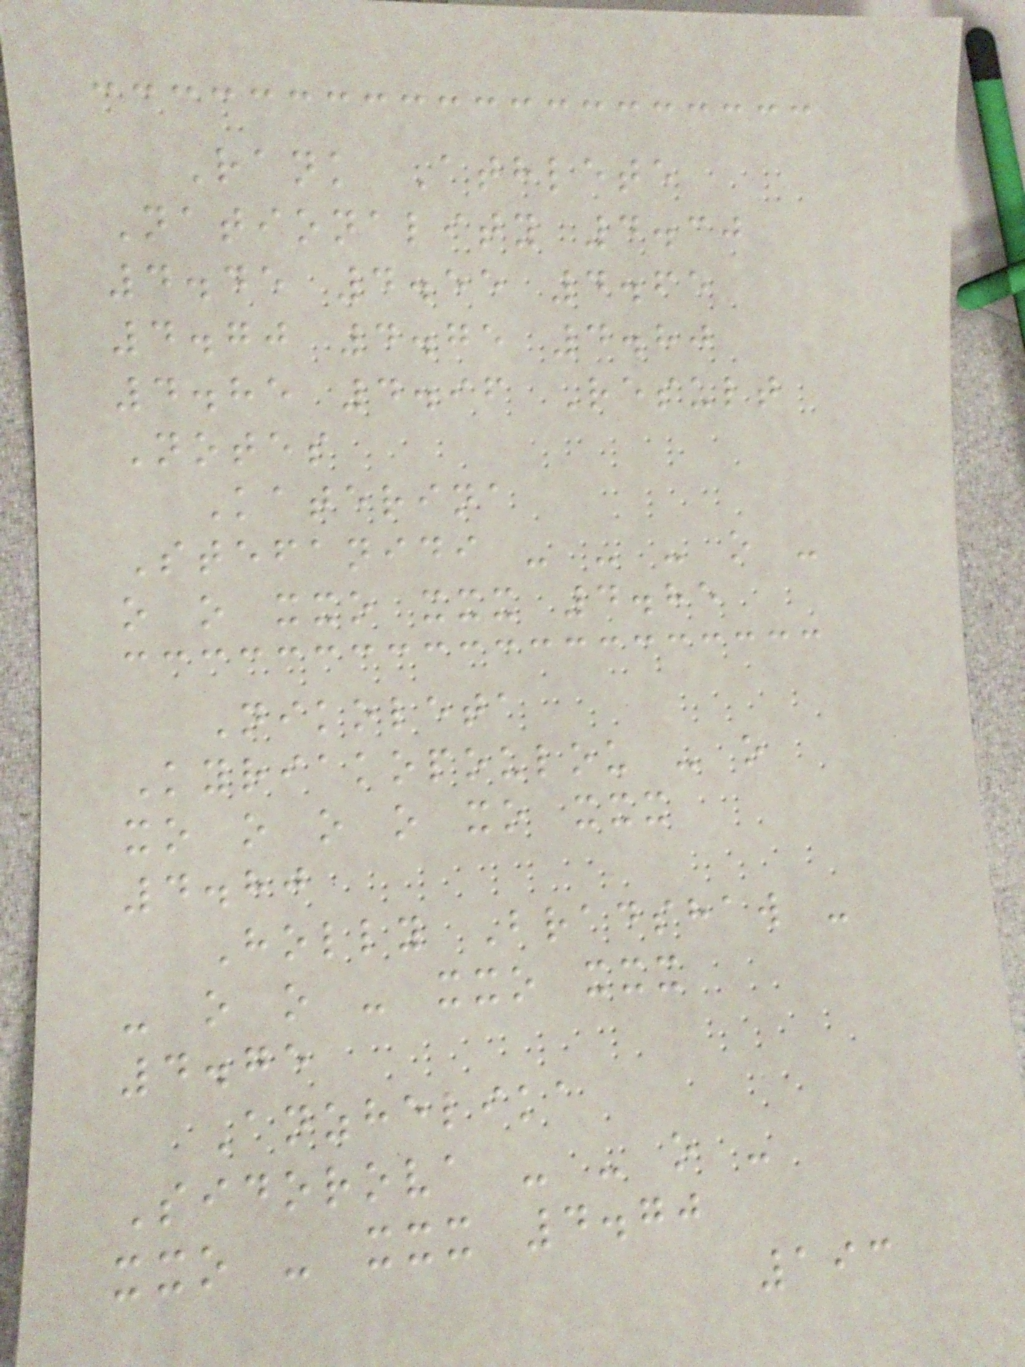Rank Athlete
Nationality 4.30
4.45 4.55 4.65
4.70 4.75 4.80
4.85 4.96 Result
Notes
Katerina
Stefanidi - - - o -
o o xxo xxx 4.85
Nikoleta
Kyriakopoulou - o
xo o o o xo xxx
4.80
Holly Bradshaw -
- o o - xxo xxx
4.75
Anzhelika
Sidorova - - o -
xxo - xxx 4.70
193
